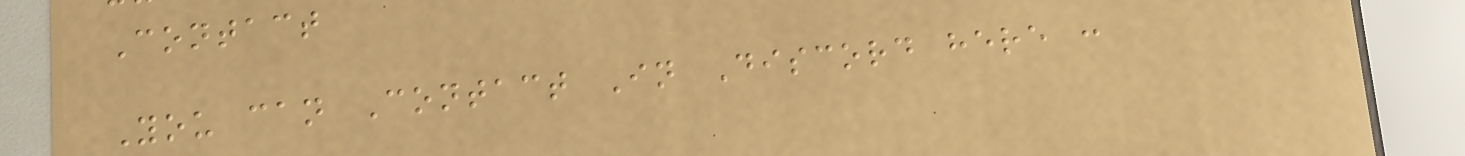Contact
You can Contact In Discord here :
